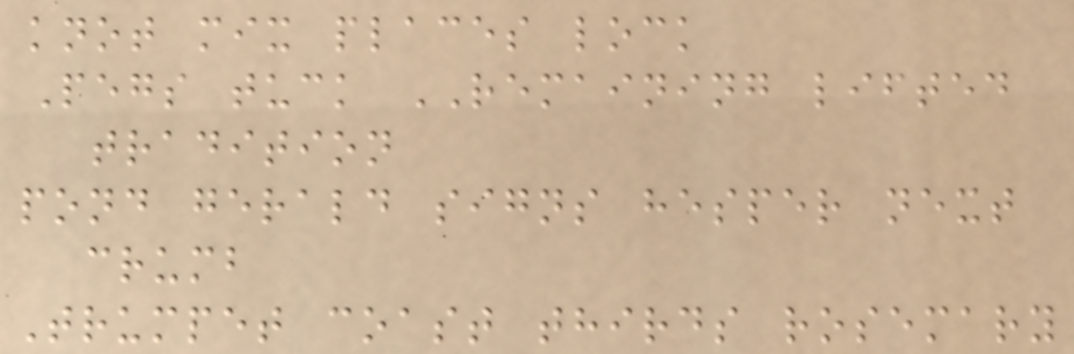knot mix places lock
Pegs tuck REMAINING lifted
tradition
pond gerald signs hesper next
crumb
Trumpet coast thirds rosemary
